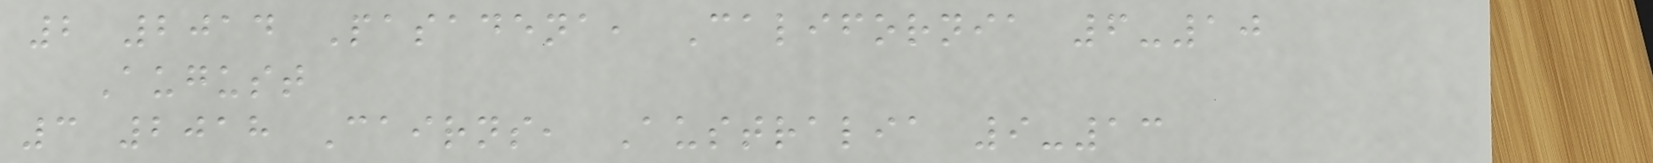2 2014 Pasadena, California 6-10
August
3 2018 Cairns, Australia 9-13
